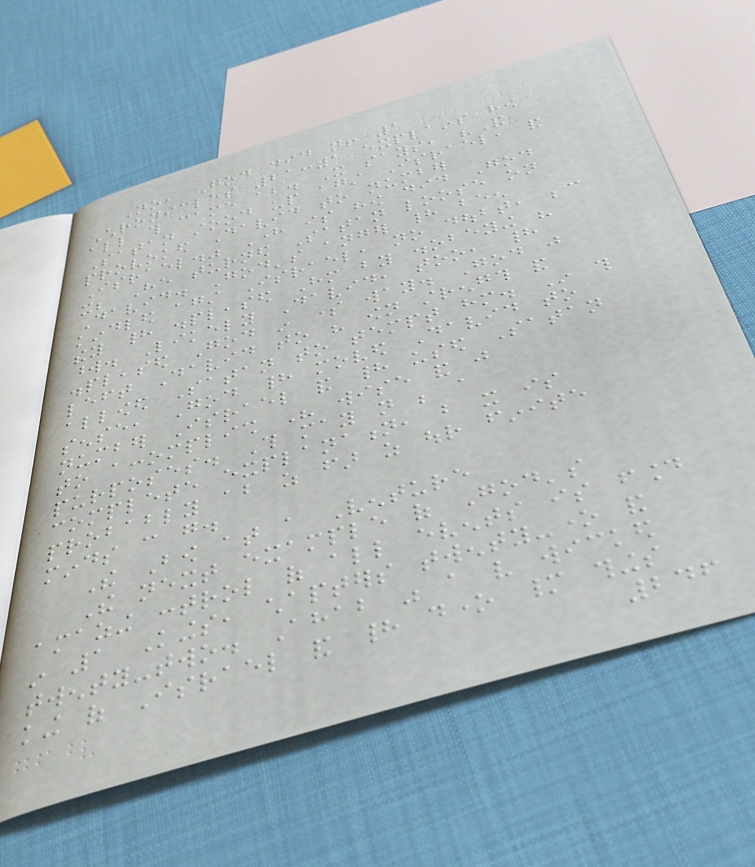No, God did not! 1
Chronicles 21:1 explains how
all this came about. It says, "And
Satan stood up against Israel, and
provoked David to number
Israel." Here is how did God
it; He turned Satan loose on
David. God's anger had been
kindled against Israel, no doubt, because
they had displeased Him by disobeying his
word. Likely David, too, had
displeased God in some way. God just
left David to his own strength and
allowed Satan to tempt him. In this
sense, God had moved David to
number Israel and had used Satan
to accomplish His wise and just
purposes. This may not be a
complete explanation, but it is
probably about as far as our finite
minds can go.
The Bow at a Venture
The next example of God's
amazing control of all events is found
in 1 Kings, chapters twenty-one and
twenty-two. Ahab was a very wicked
king of Israel and had done many things
246
